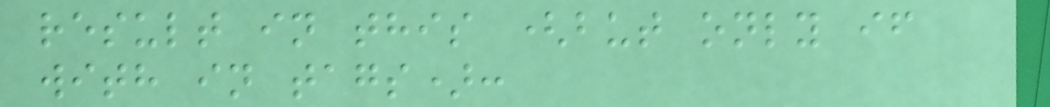result in this (but only if
with in tags):
